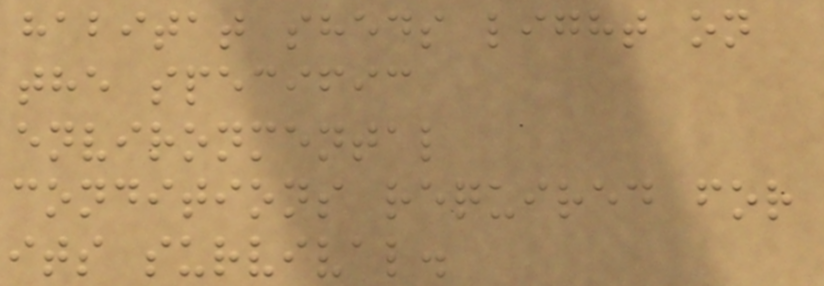habitat sheds light on
the specific
environmental
conditions required for
its survival.
